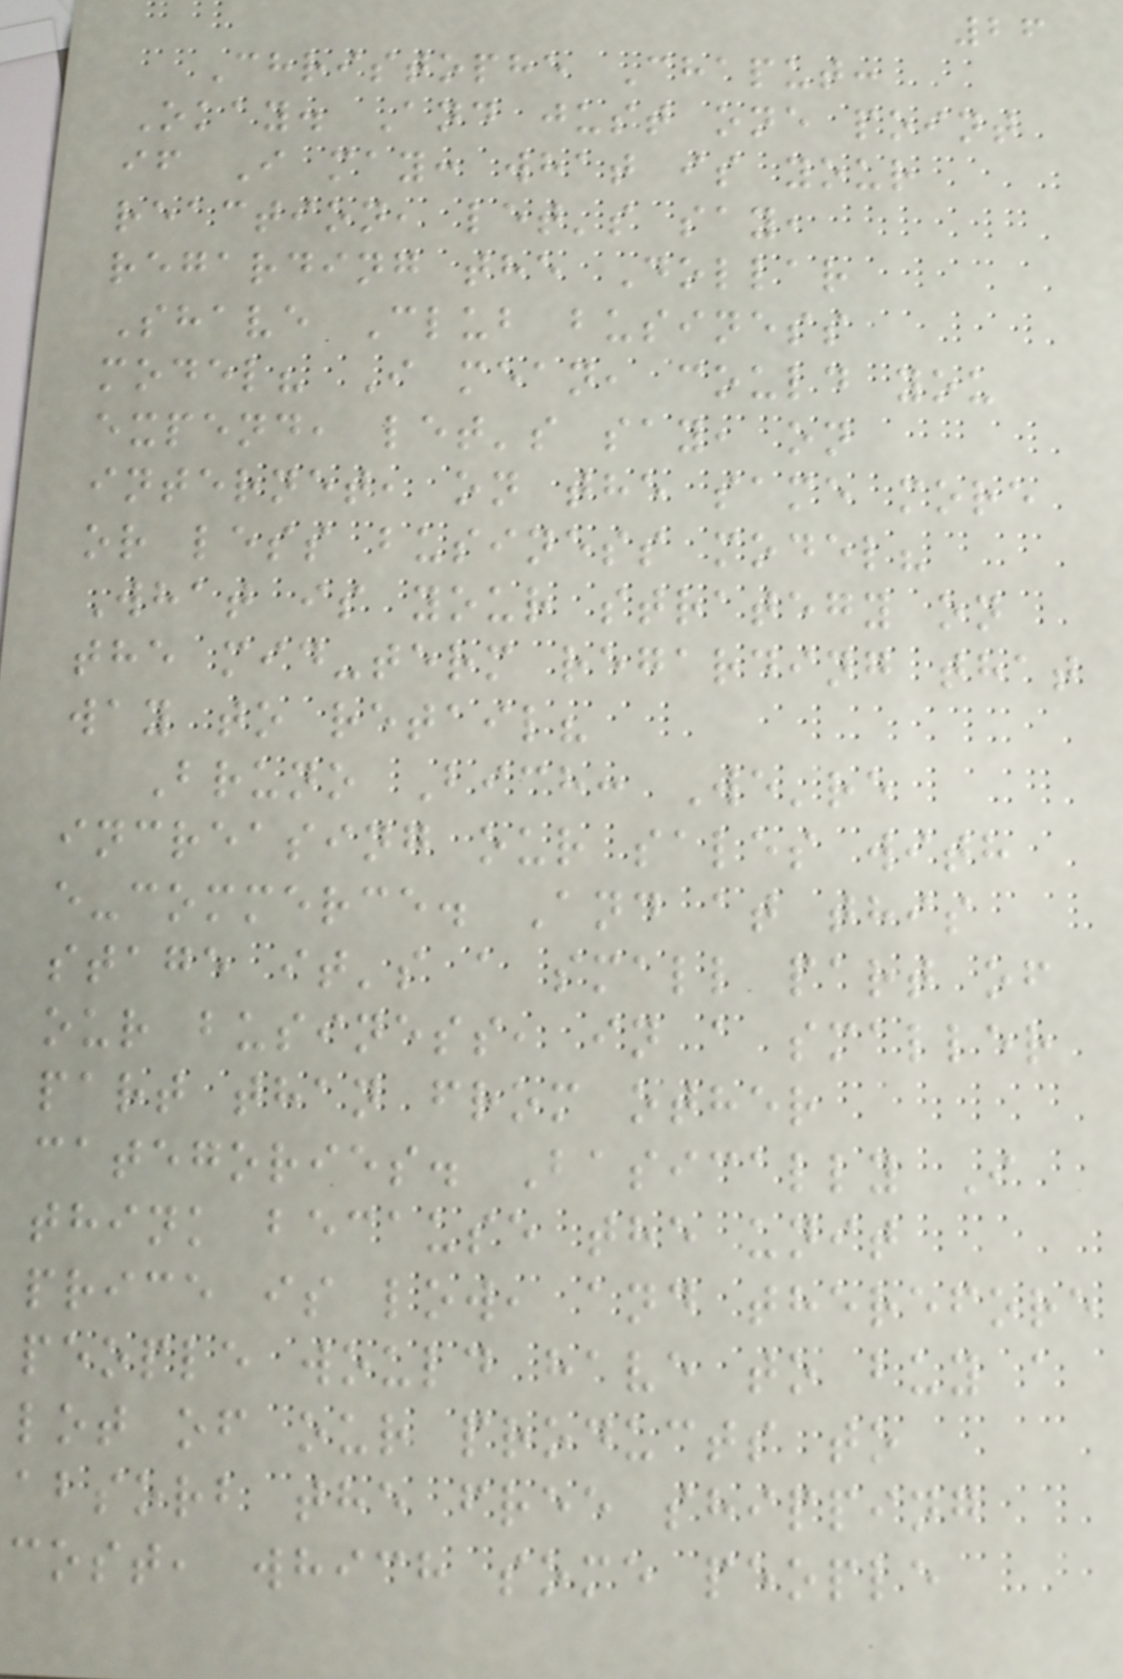26
Christophe Chaput:
Okay. And just one point
if I may: what is your
reaction, let's say,
regarding the Dollar
Shave Club business
model? I mean, could you
expend, let's say, on
internet, on the same more
or less business model?
What is your strategy on
the mid-term regarding that
way to retail?
Bruno Bich: We're
increasing our sales with
e-commerce. And at this
stage it's a small part of
our business, in a smaller
part than from other
categories. Basically I
think because the unit
price is low, and therefore
people would have to buy a
lot of our products to
absorb the free shipping
cost, which some people
